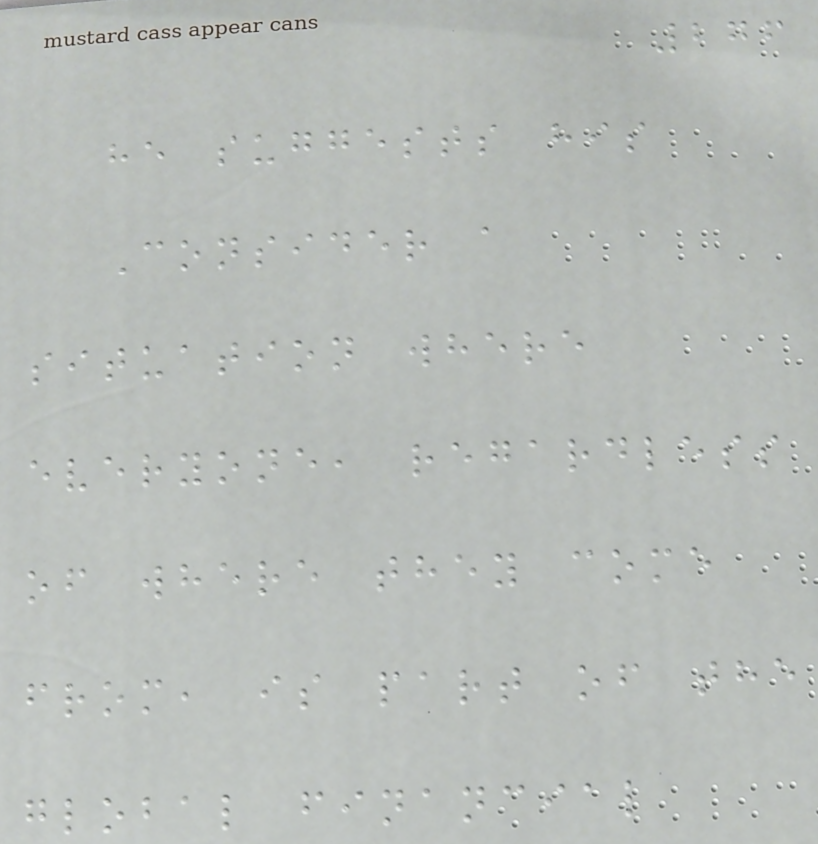276
he suggests his
Consider a
situation where
everyone, regardless
of where they come
from, is part of the
global financial
